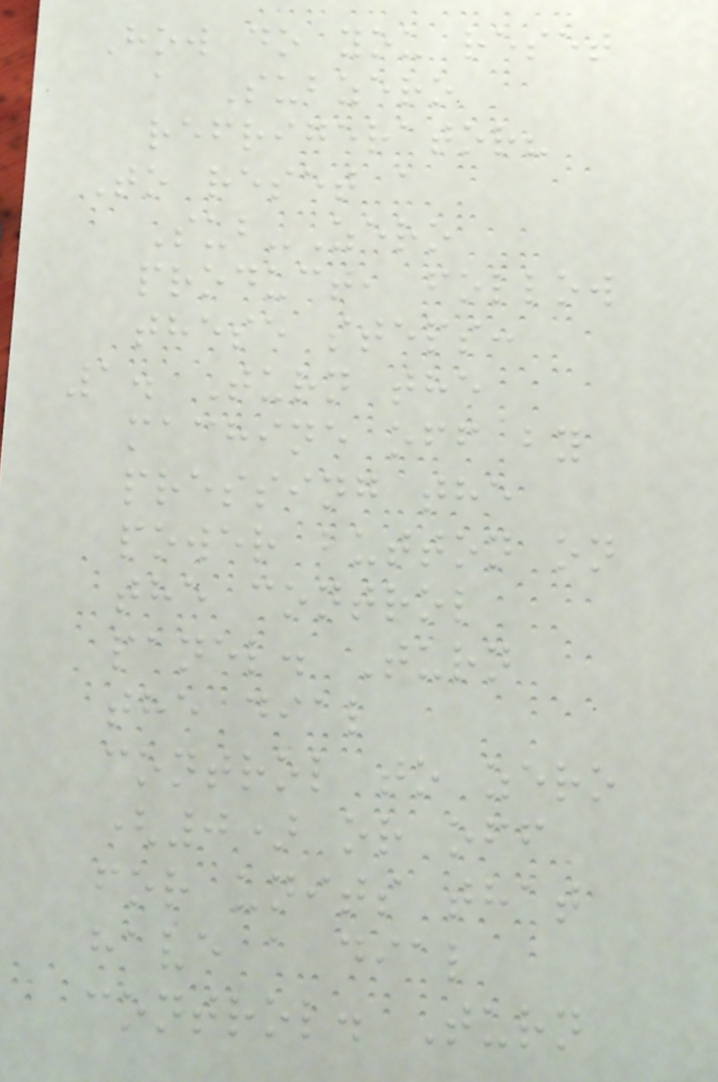How do you reset
a Subzero
refrigerator?
To reset a
Sub-Zero
product, follow
these steps:
1. Turn the
machine off by
pressing the
power button on
the control
panel. Turn
the dial
control to zero
(0) or off
for units that
have a dial
control. Turn
